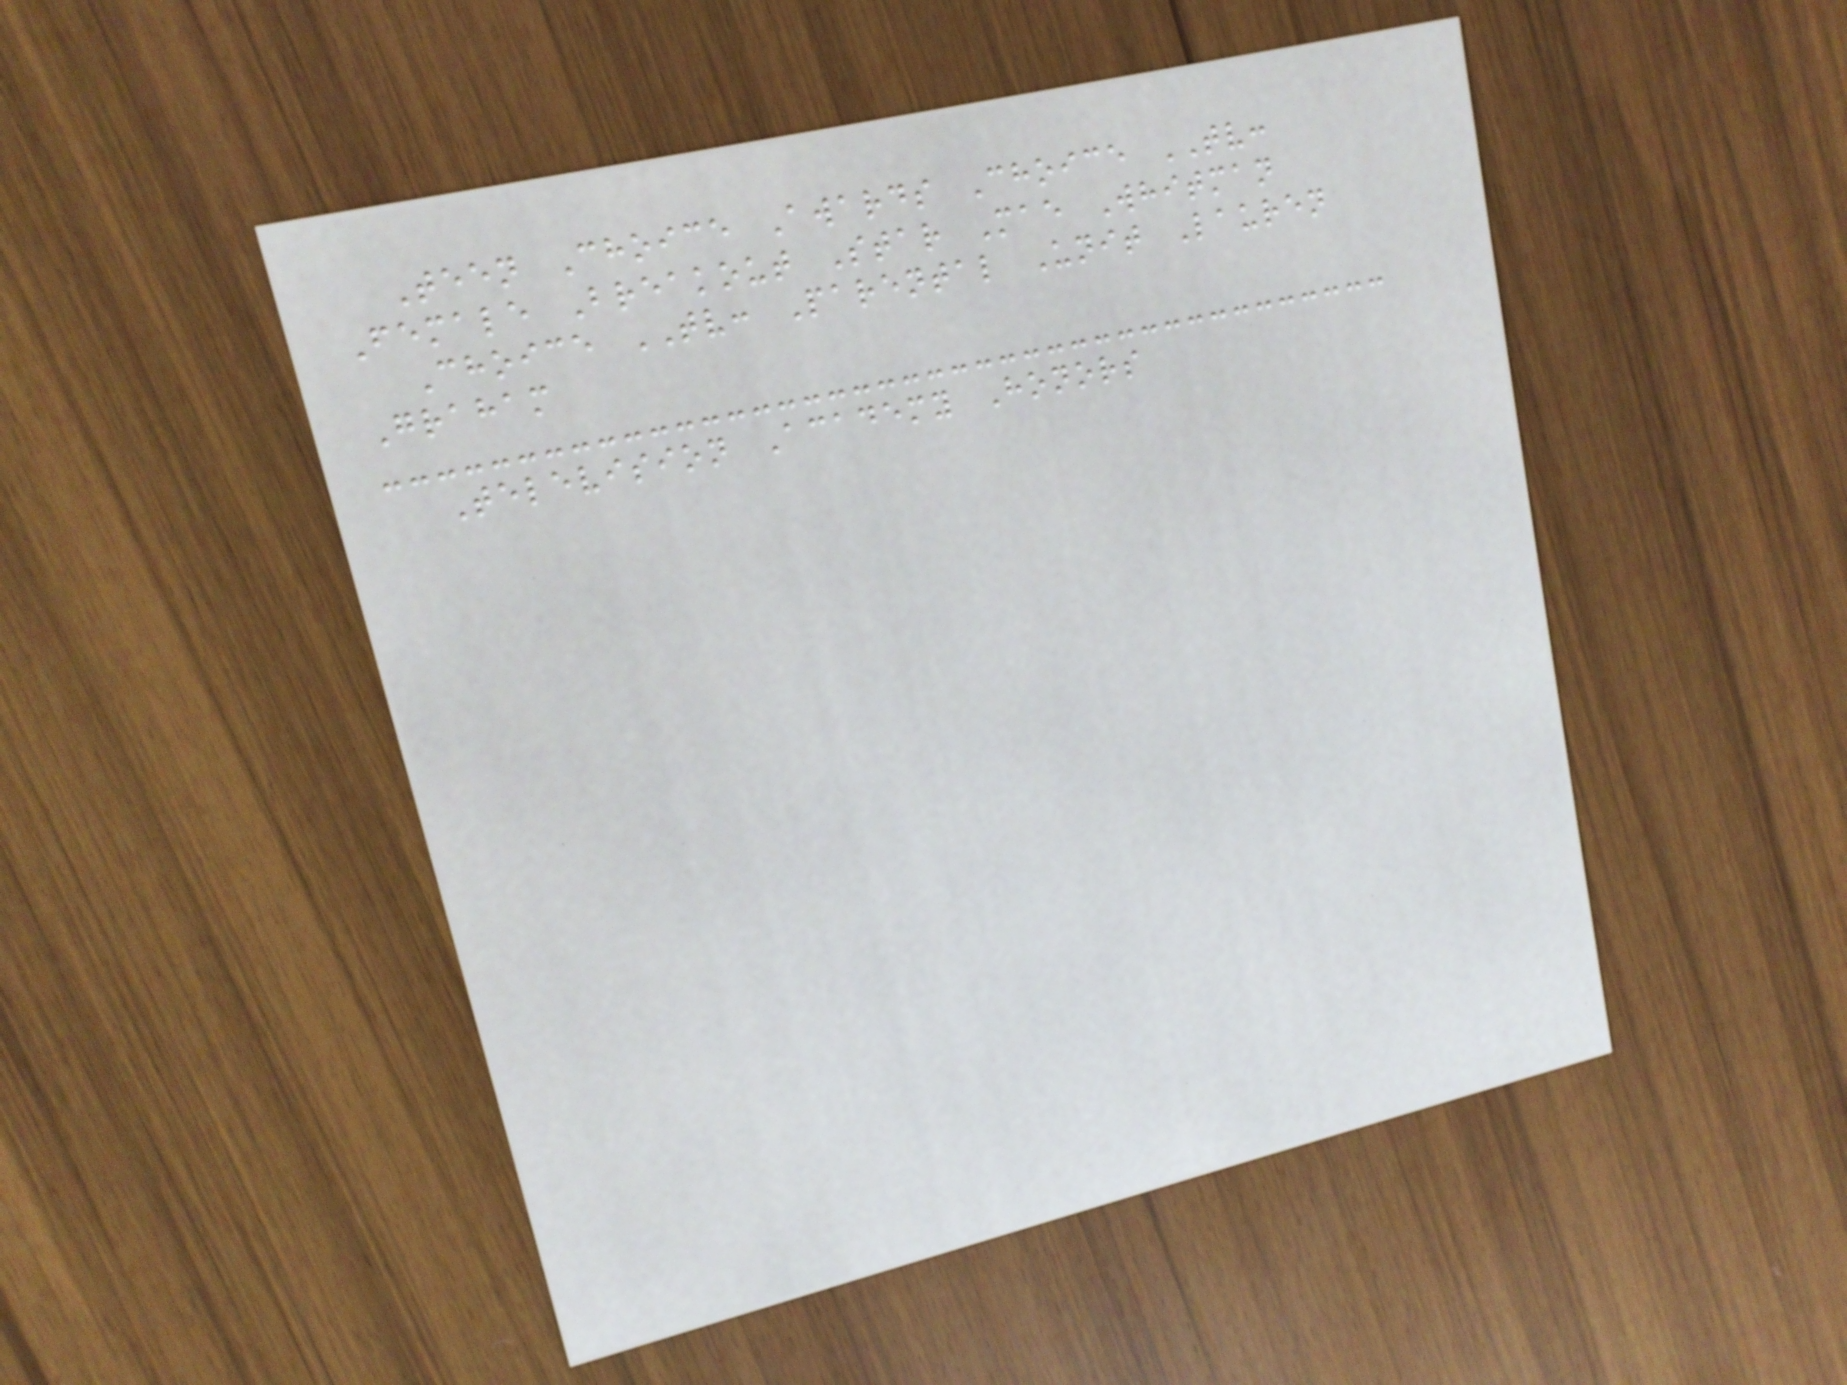Teen Choice Awards Choice TV:
Female Breakout Star Mae Whitman
Choice TV: Parental Unit Lauren
Graham
Television Academy Honors
